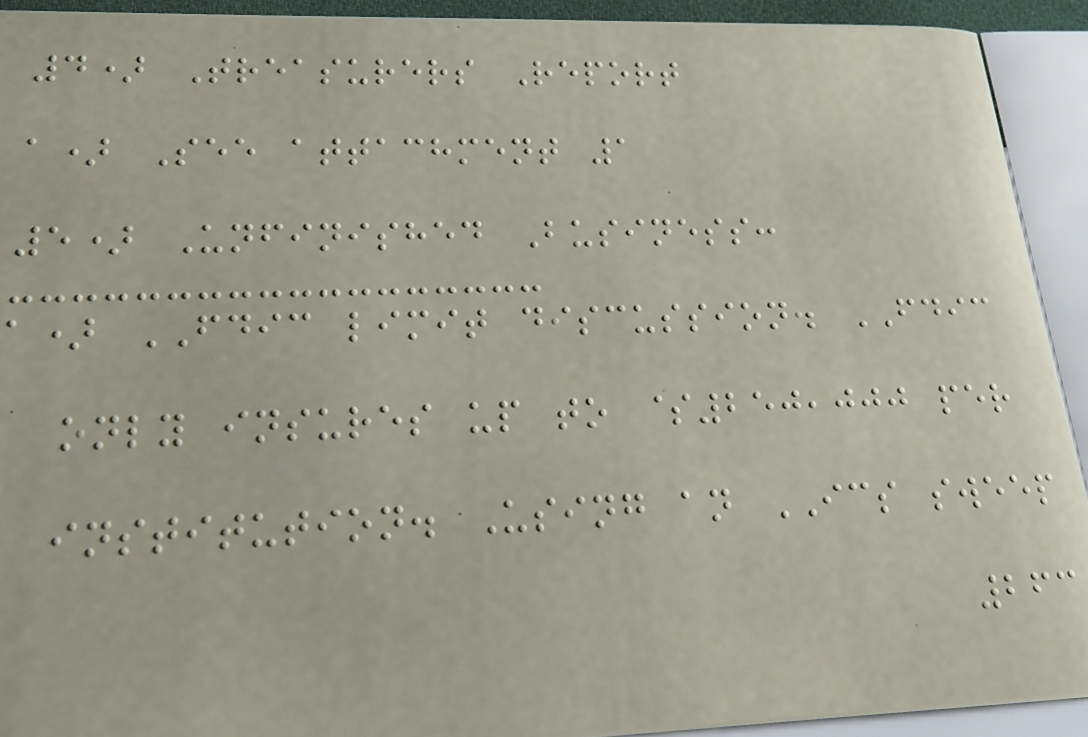4) Treasurers Report
a) See attachment 1
5) Unfinished Business:
a) FDIC limit discussion. FDIC
only insures up to $250,000 per
institution. Using an ICS sweep
263
